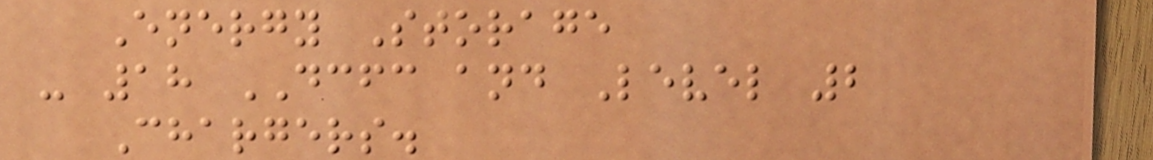Energy Storage
- 18 DCFC and Level 2
Chargers.
